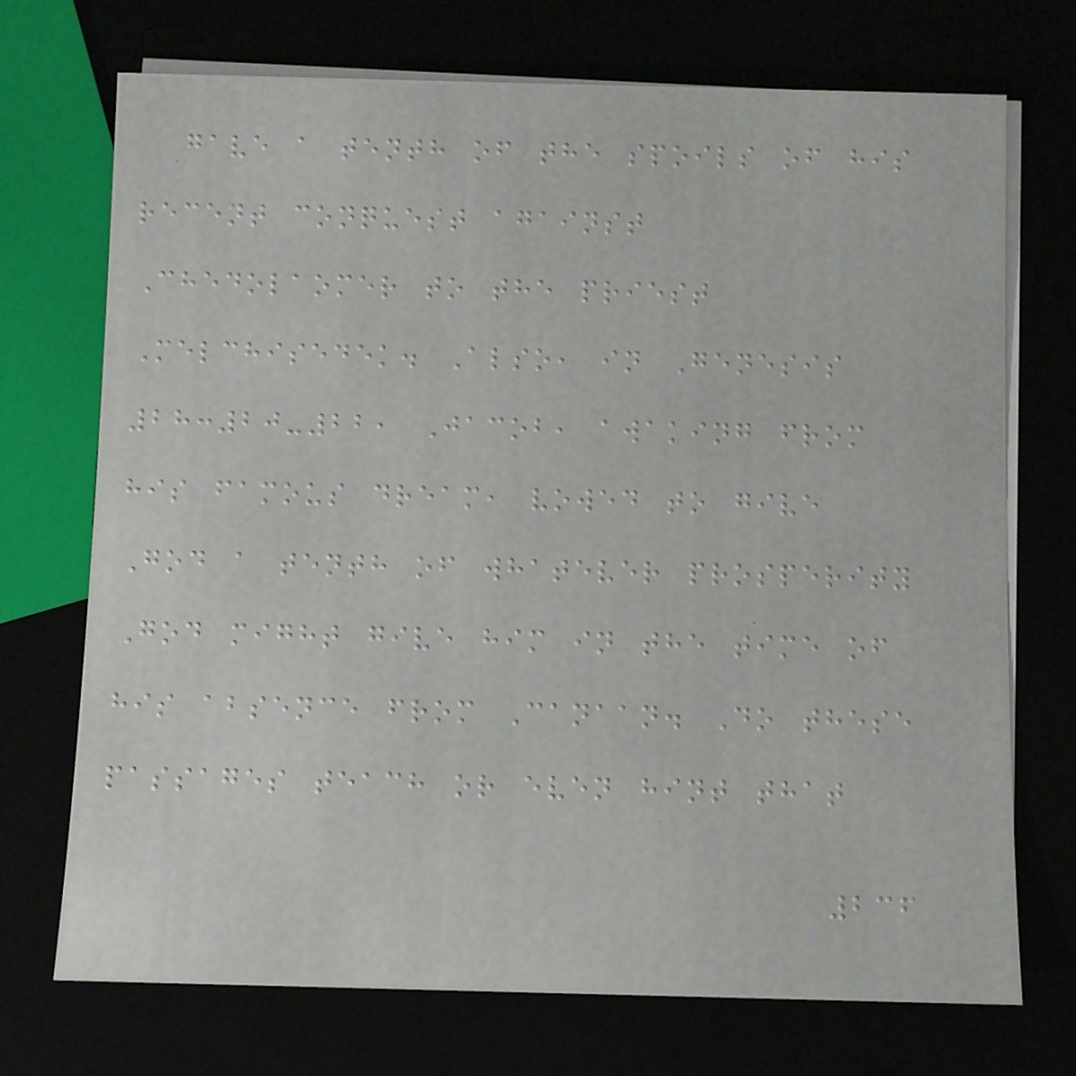gave a tenth of the spoils of his
recent conquest against
Chedolaomer to the priest
Melchisedek. Also, in Genesis
28:20-22, Jacob, awaking from
his famous dream, vowed to give
God a tenth of whatever prosperity
God might give him in the time of
his absence from Canaan. Do these
passages teach or even hint that
236
